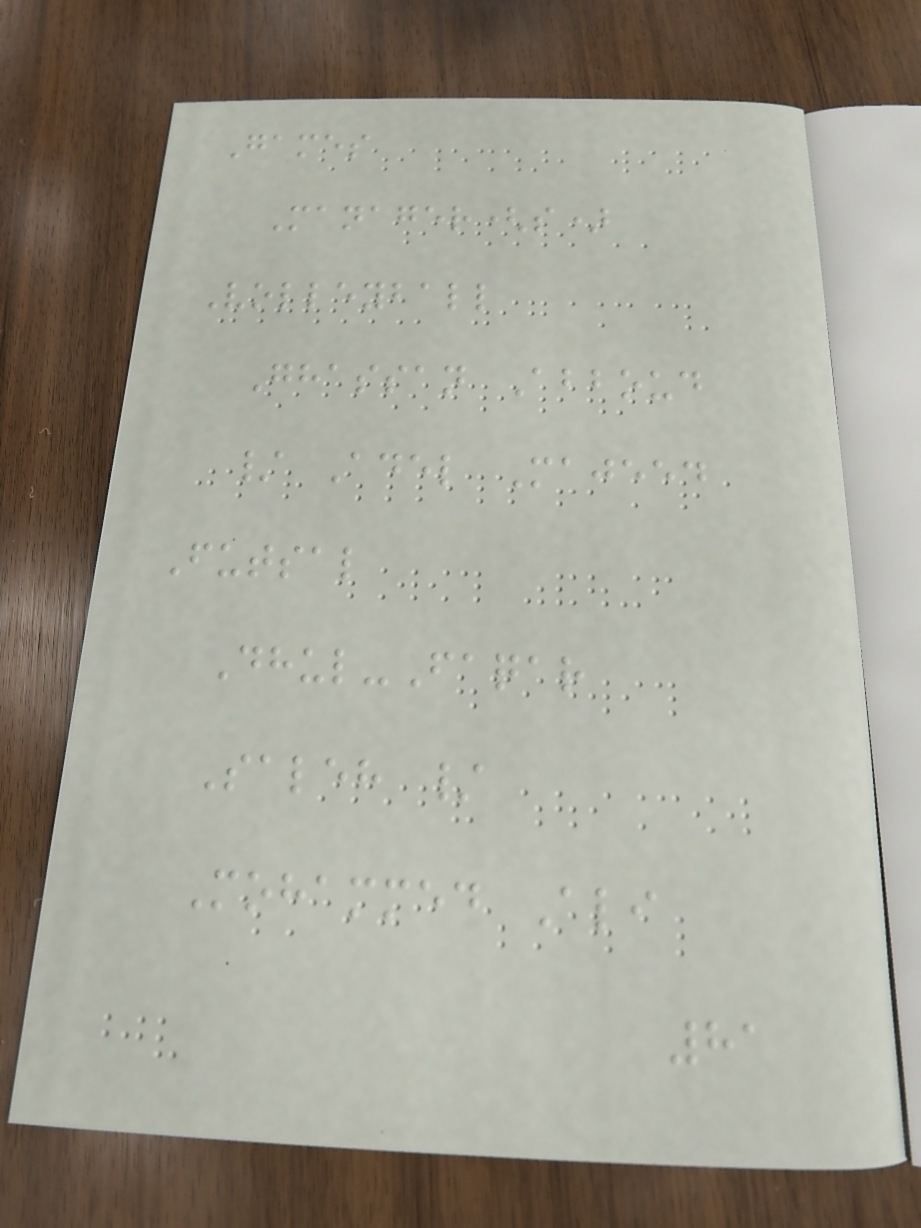Games
Manager(s)
Volleyball
Ghassan Abboud
/ Adel Majeed
Futsal
Dhul-Faqar
Saleh /
Mohammed Ali
81
